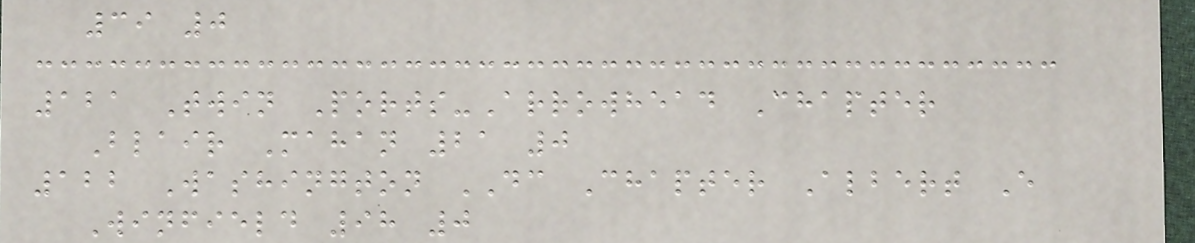39 0
121 Twin Ports-Arrowhead Chapter
Blair Mahan 21 0
122 Washington DC Chapter Albert E
Winfield 98 0
